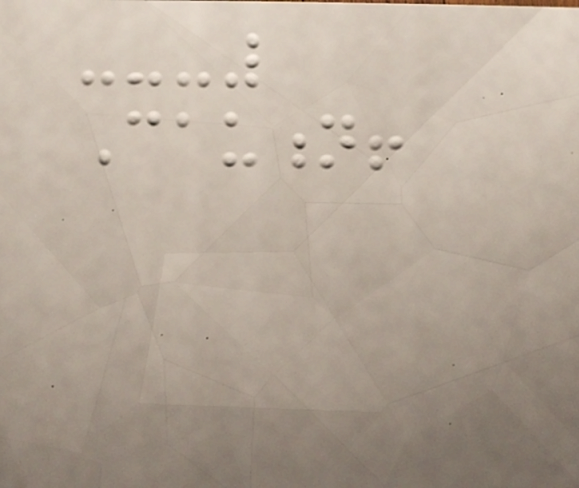Caution!
